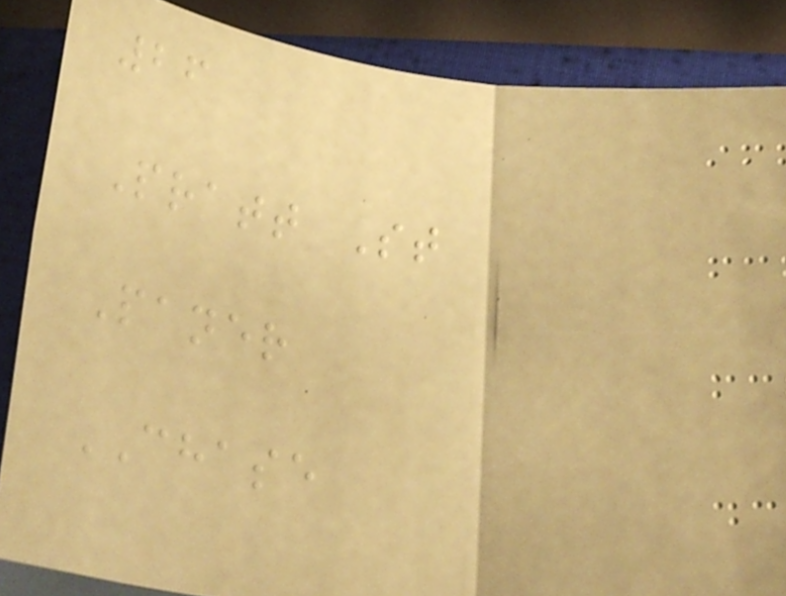26
Pratt St
Paner
CHASE
